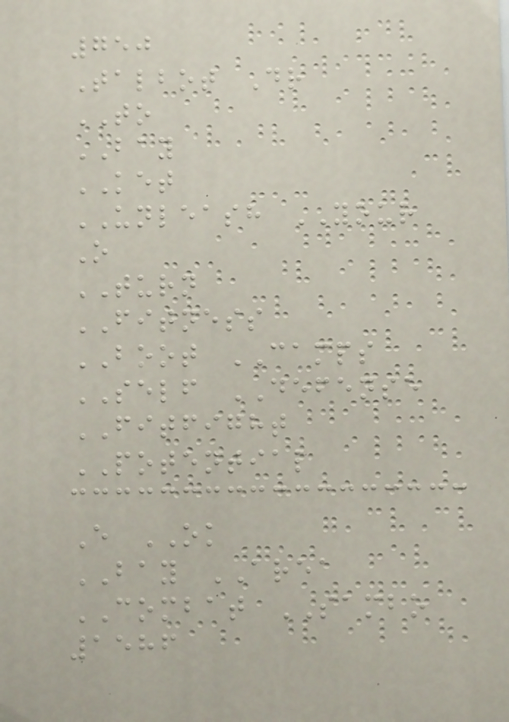750
Talbot Dr
TO
BAY
KET
UNLEASH YOUR
O
TURN
FITNESS
BOOT CAMPS
SELF DEFENSE
FITFIGHT
POTENTIAL
E OK
BAY AREA
COMBAT SAMBO
1586
